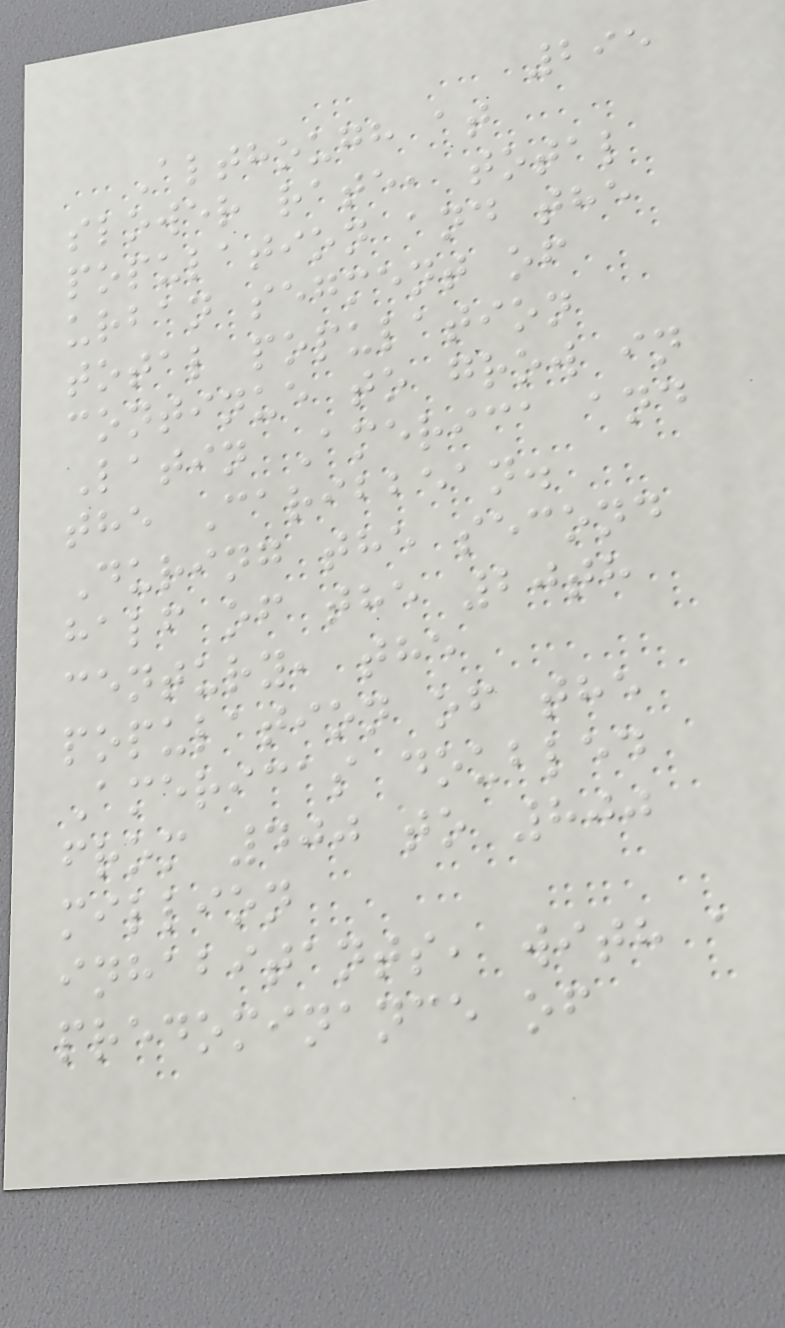295
Although at
slower rate, total
population and the
urban segment of
total population
continue to grow in
Latin America and
the Caribbean.
During the second
half of the 20th
century, the
population of the
Americas doubled
from 400 to 800
million
inhabitants, with a
predominance of
